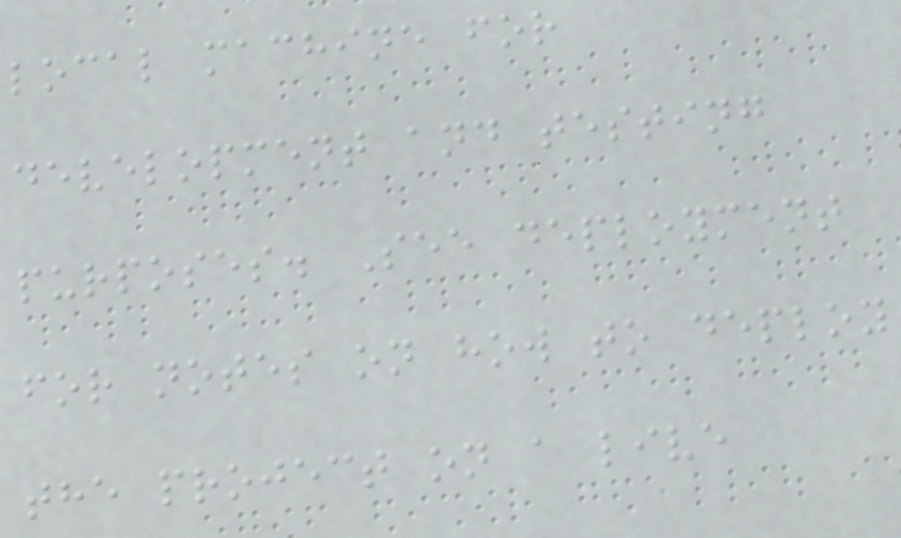local machine for
development and testing
purposes. See deployment
for notes on how to deploy
the project on a live
